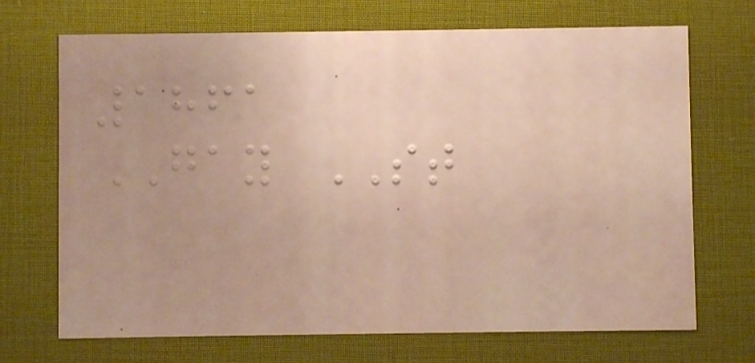1861
GAY ST
